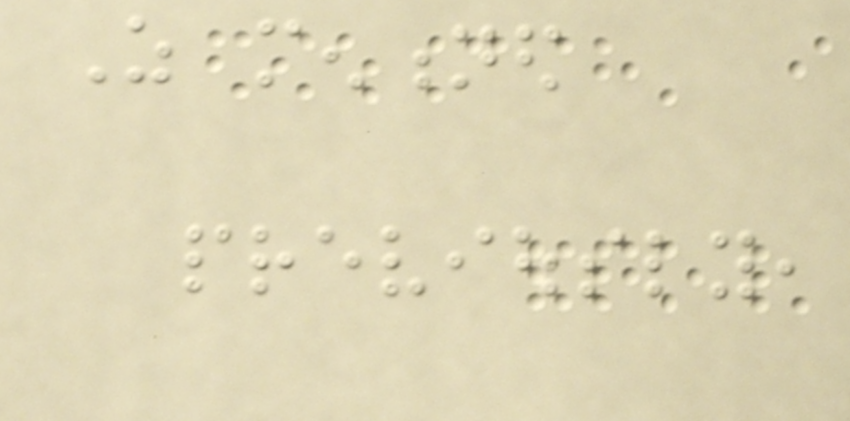As mentioned
previously,
